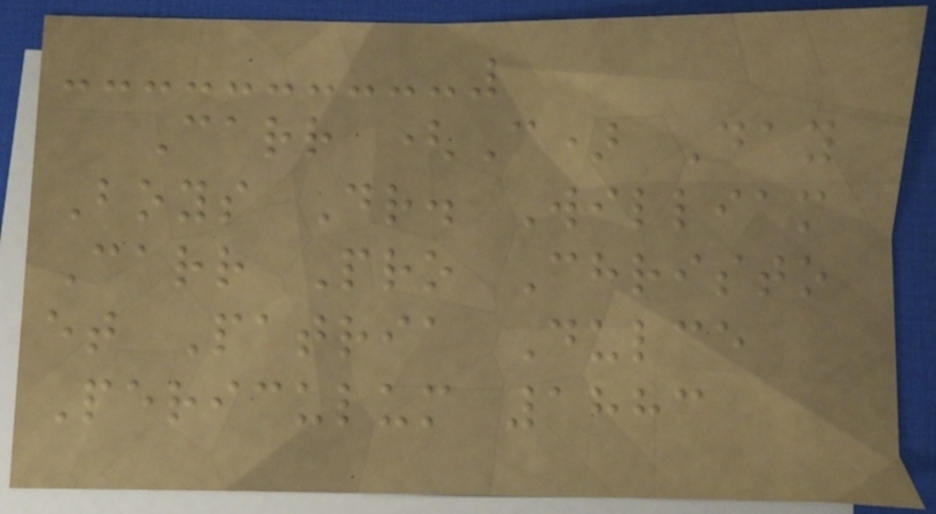Carr (C) Day
Boys Dr. William
Carr Pro Christo
et Patria Dulce
Periculum 1883
